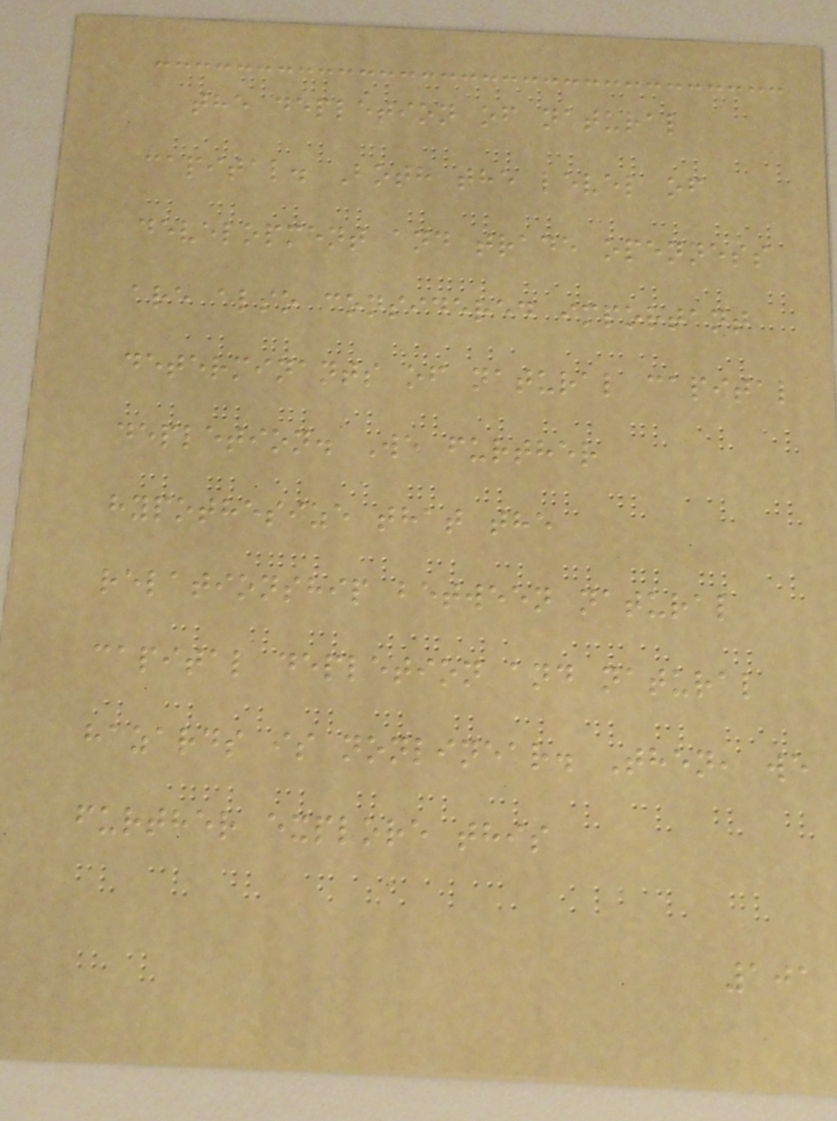the depletion of natural
capital. Both the level of
development and trade openness
are also considered important
determinants of natural capital
depletion. We further
hypothesize that the
relationship between natural
capital depletion and natural
hazards is nonlinear. Then, we
further explore this
101
